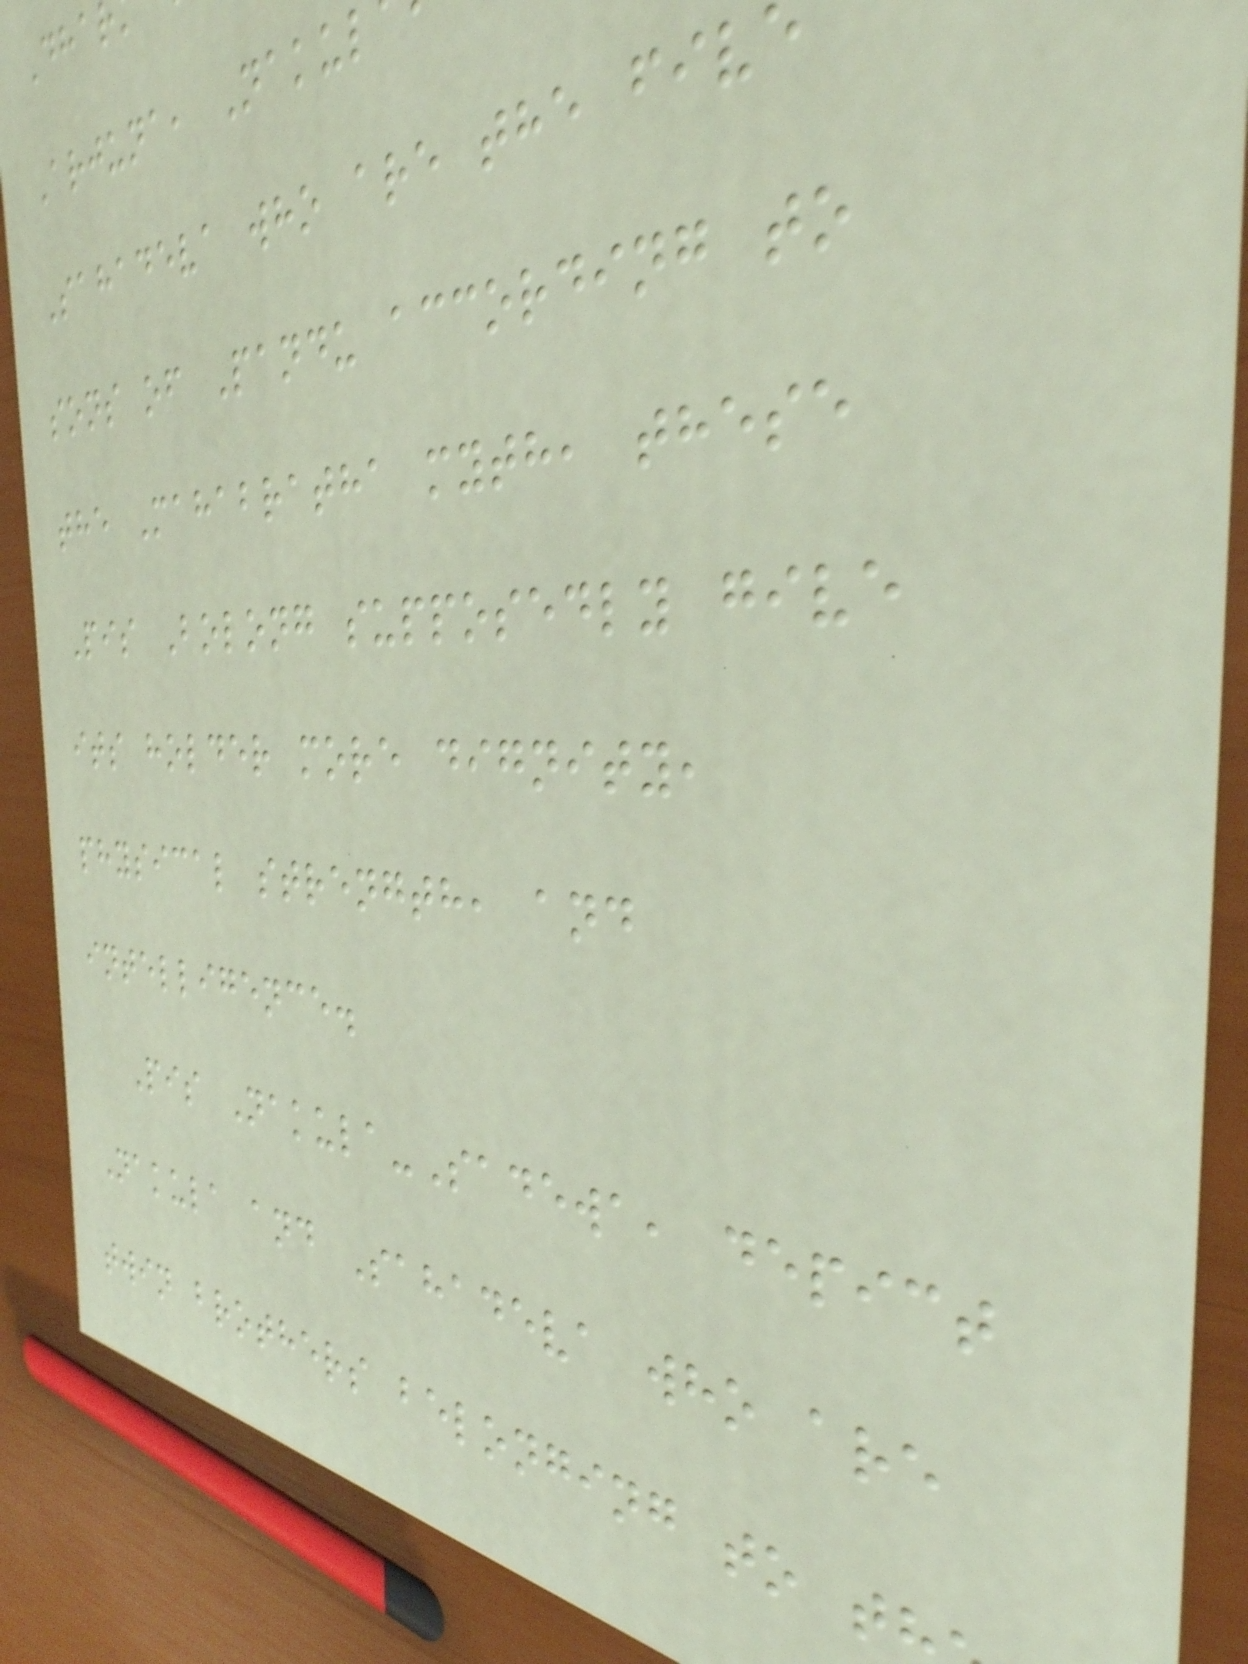Arjuna, Nakul
Sahadeva who are the fiv
sons of Pandu according to
the Mahabratha myth, these
Pis Bolong supposedly give
its holder more dignity,
physical strength, and
intelligence.
Pis Nakula-Sadewa, depict
Nakula and Sahadeva who are
twin brothers belonging to t
